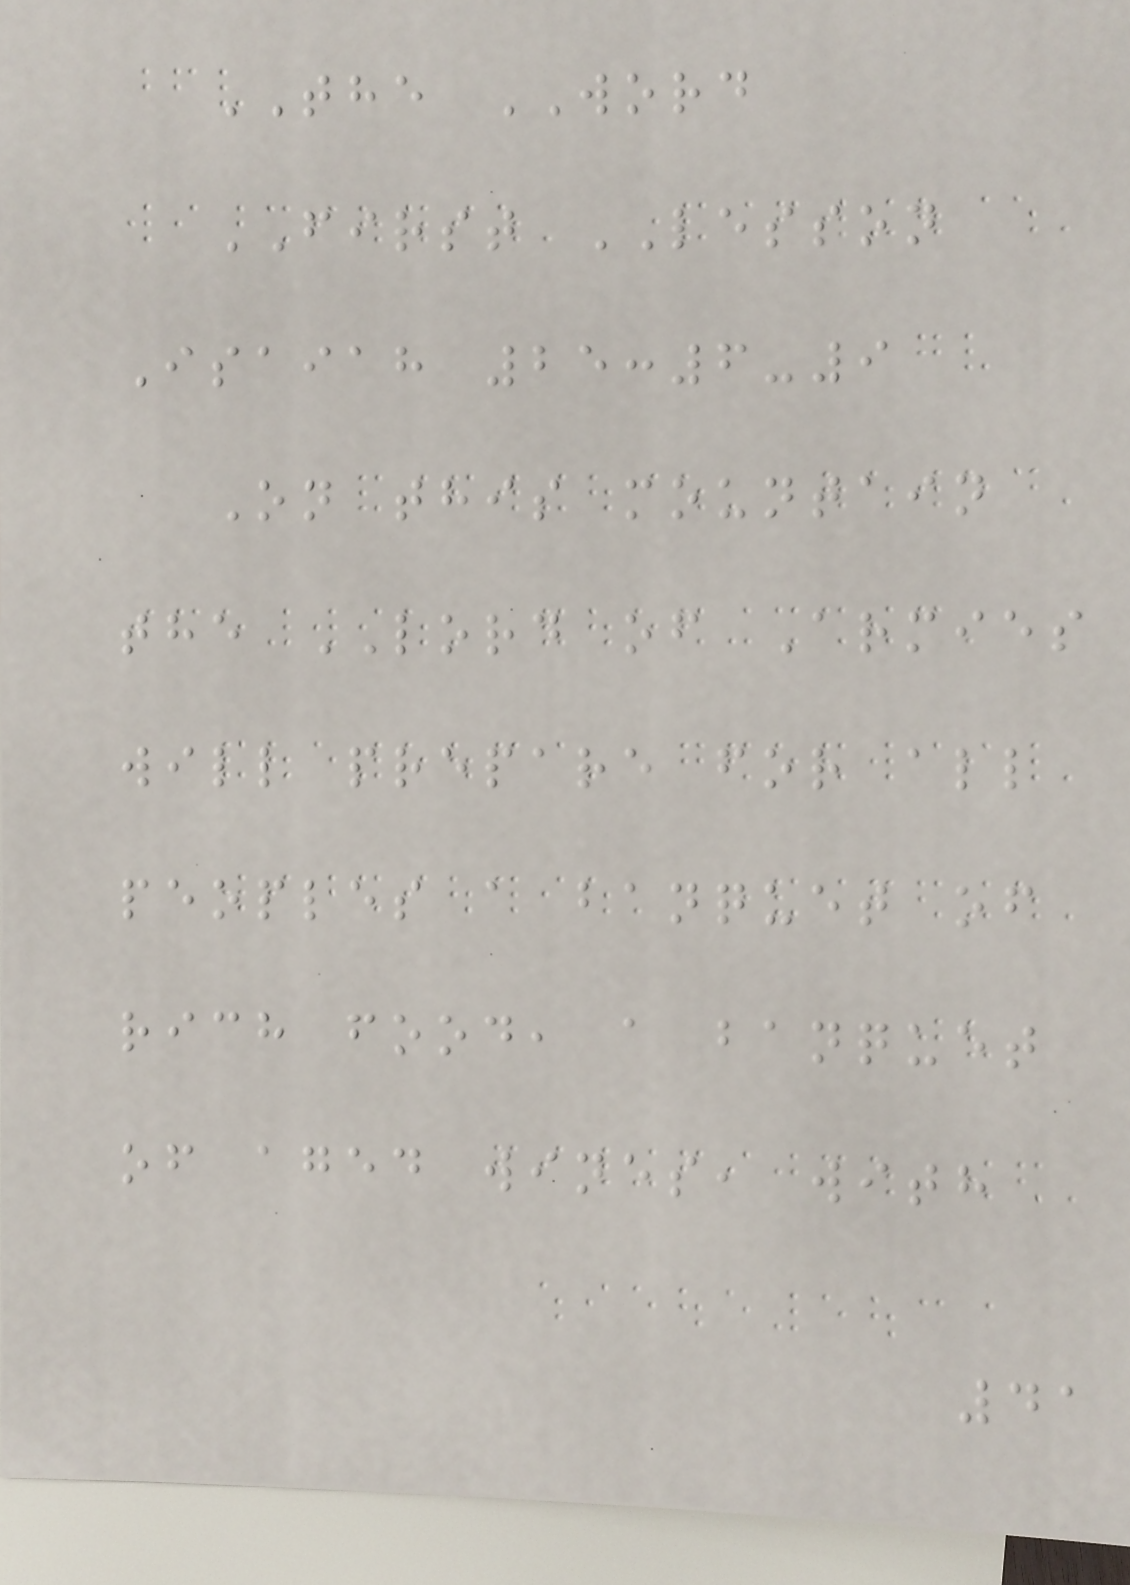THE WORD
FIRST LESSON
Isaiah 25:6-9
On this mountain
the LORD of Armies
will prepare for all
peoples a banquet of
rich food, a banquet
of aged wines, with
41
